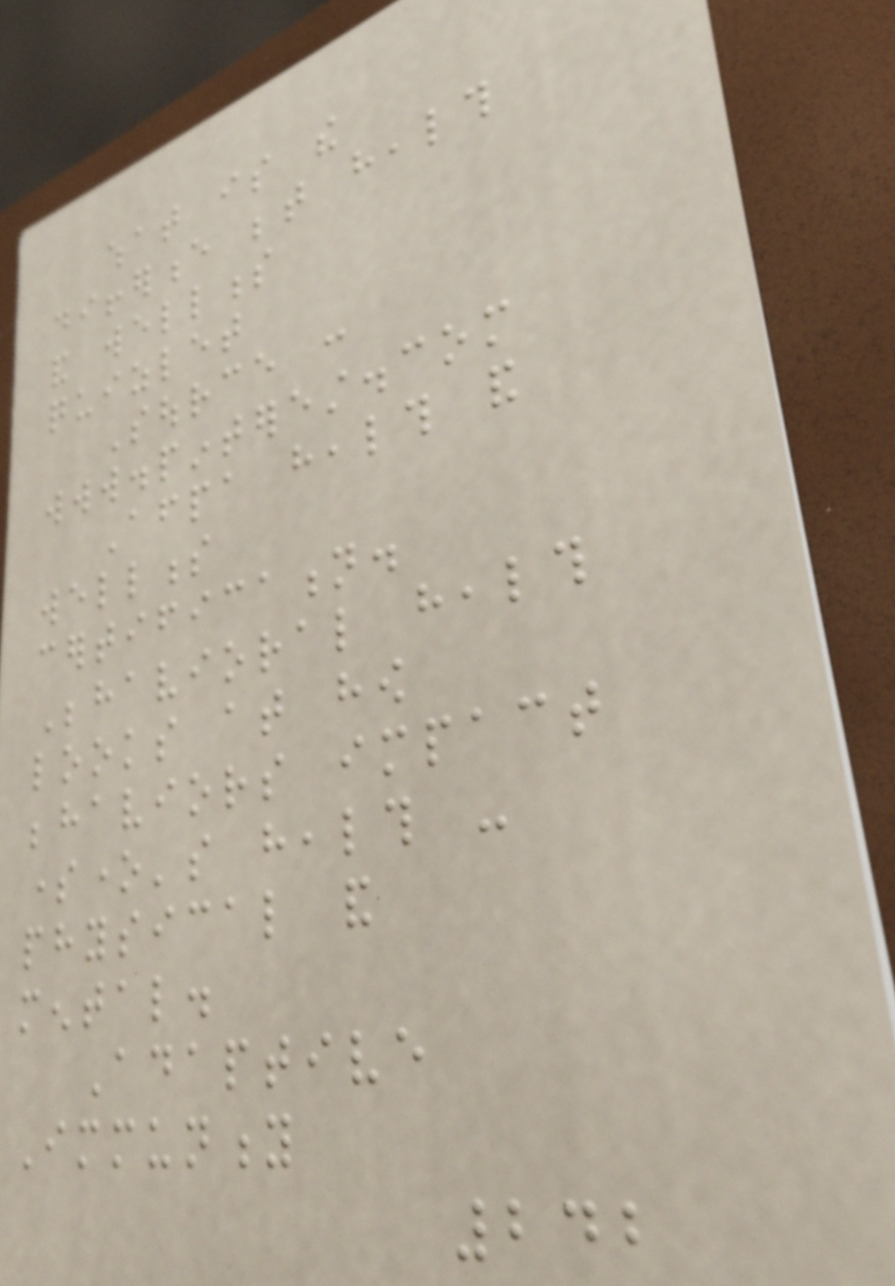what is the
difference between health
and wellness
quizlet
Source :
www.pinterest.com
Afpa health and
wellness
certification.
Behavioral health
looks at how
behaviors impact
someone's health -
physical and
mental.
Adaptive
Immunity
242
